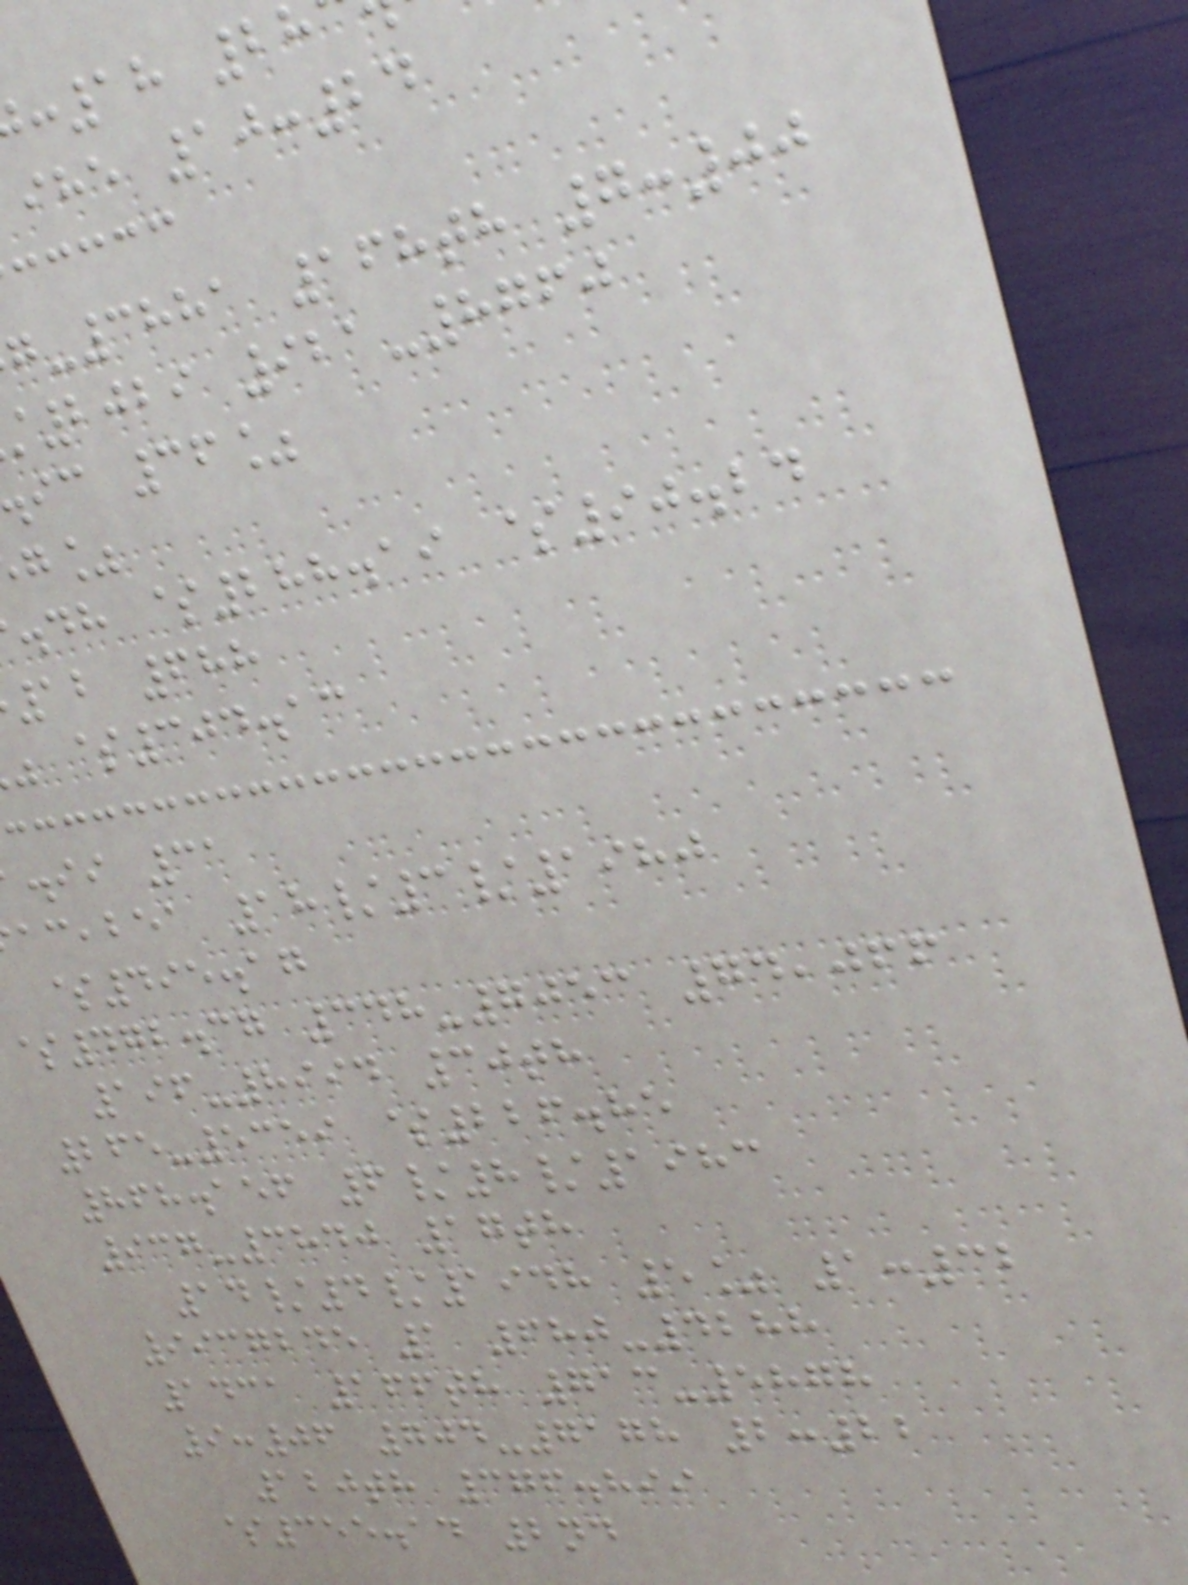:18 28
ihe 10:24
-3881 168th 7:00
2029 921-8760
ic 36%
.dh $288.19 $90.24
12 688
$304.13
.ii 31
,bea 18/3/1980
$495.17
$472.37 348-7053 74,066
196-8994 30th
265-5359 $226.85
868.156 6/8/1983
937-3840 17th
14/4/1948 5% 1:32
9937245 1 680-4288
1431 166th 713-5878
9:06 704-7178 2:22
120th 376.899
$355.14 2nd
